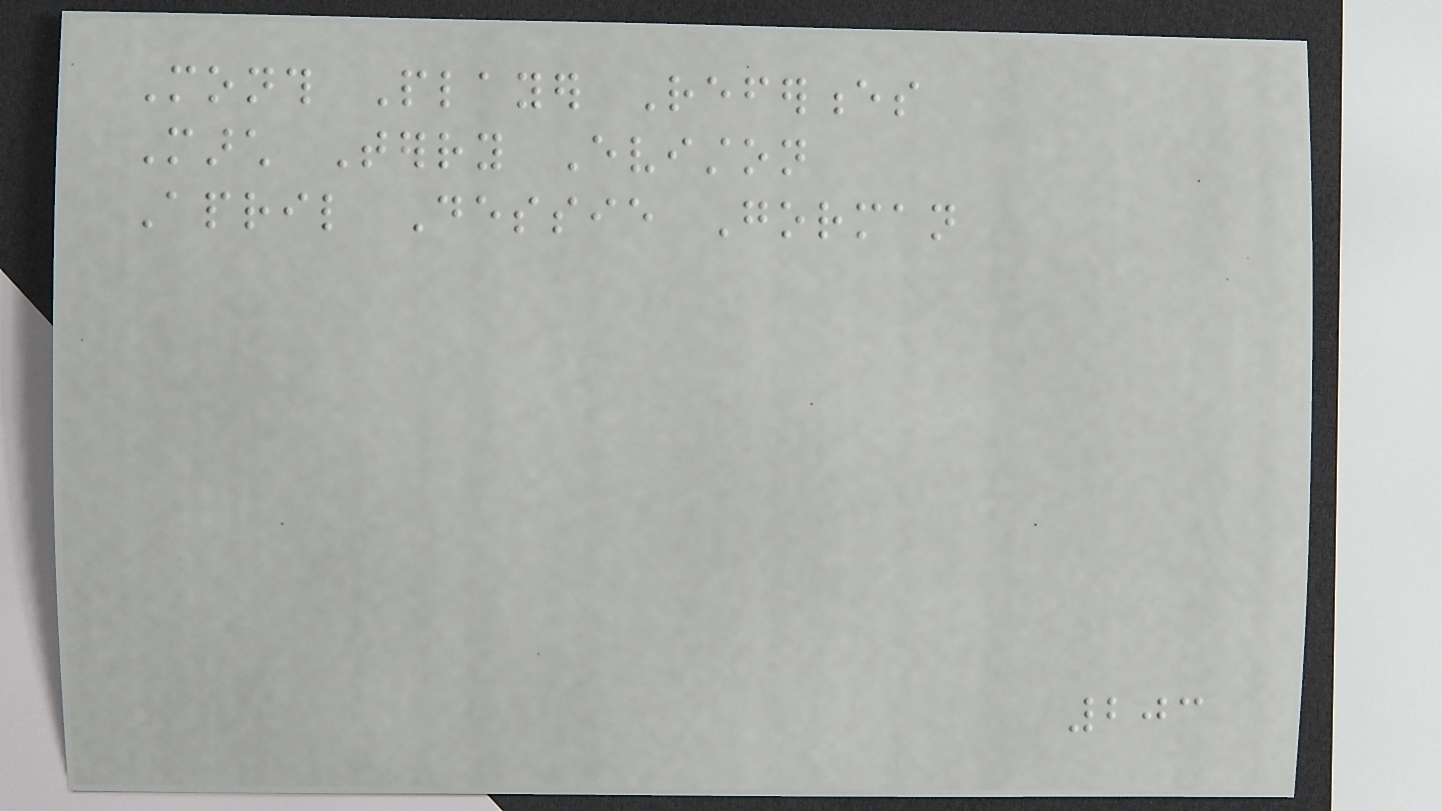Month Player References
March Terry Eviston
April Dessie Gorman
203
